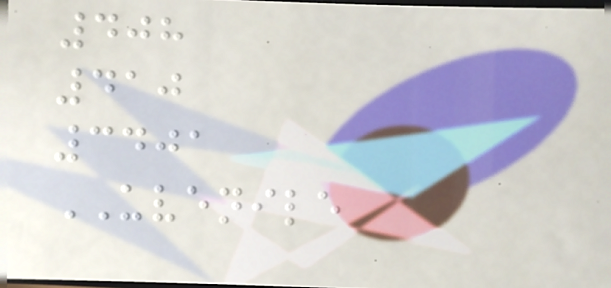408
410
3401
UVENILE
